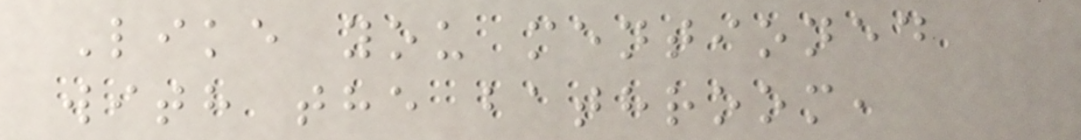Like you mentioned
with the bathroom,
